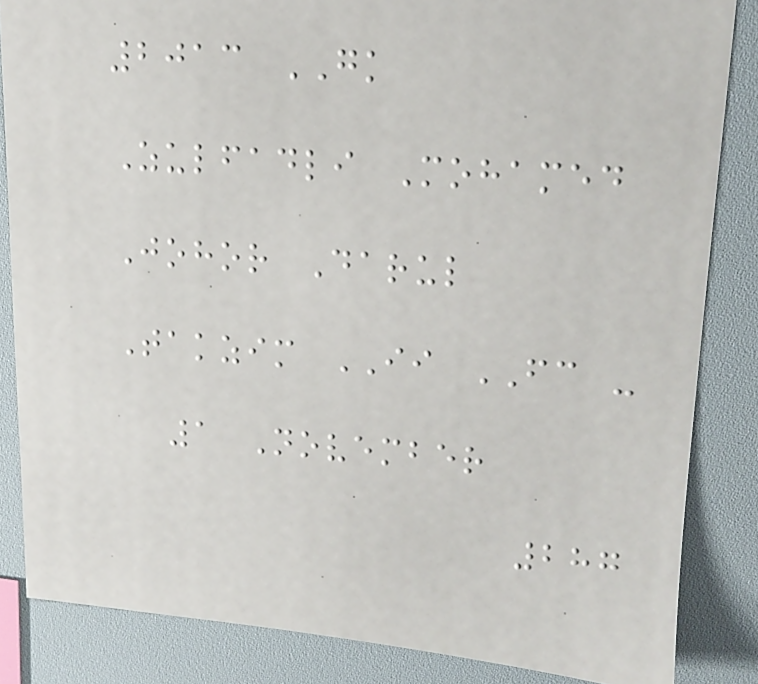2013 GK
Zulfadli Mohamed
Johor Darul
Takzim II FC -
1 November
287
